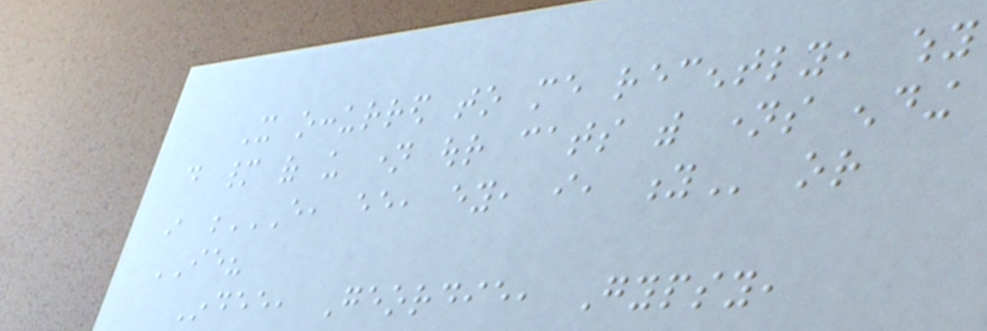It occurred to me recently, why
do many of us name our cats with names ending
in E, EE, EY, I, Y or
IE?
Indee, Geordie, Gypsy,
